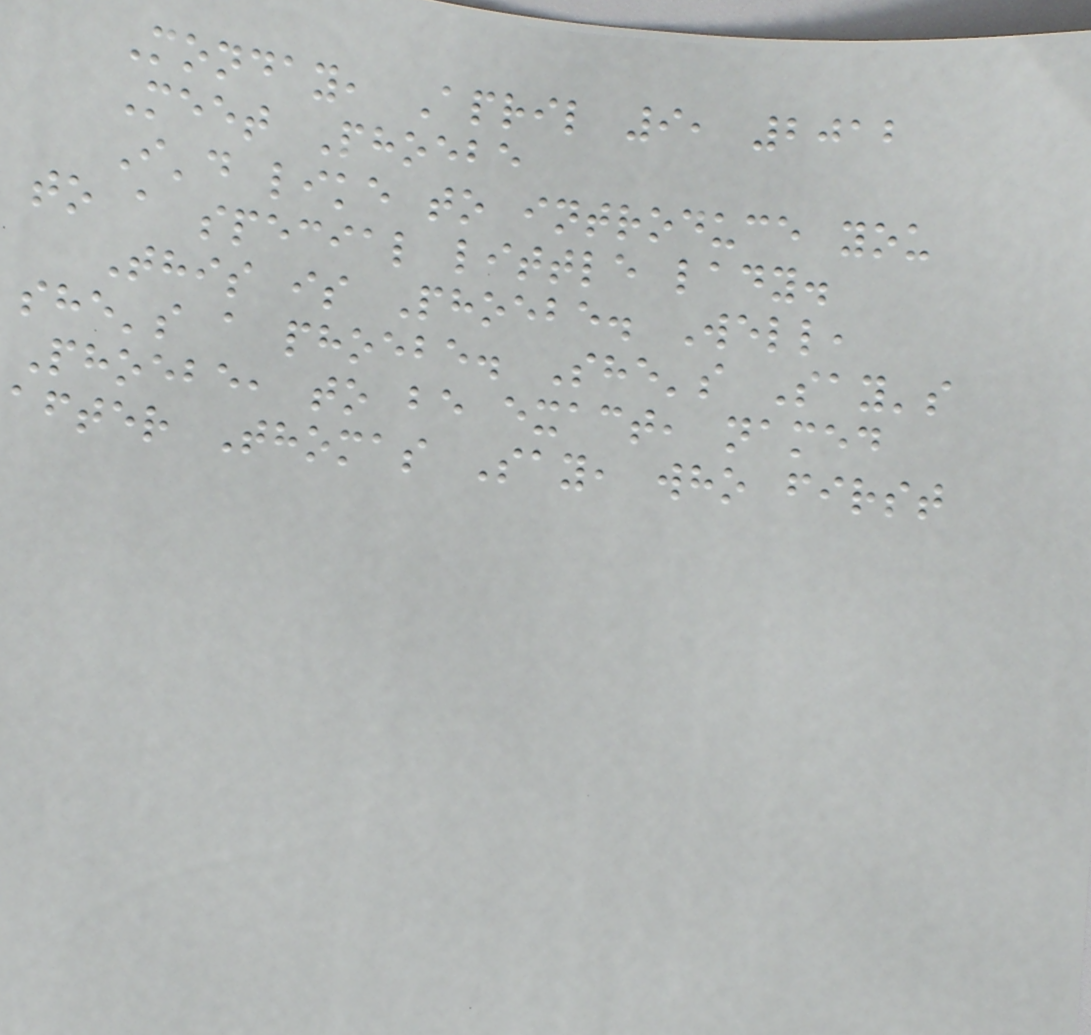Monday, April 9, 2012
Meet Phoebe
I'd like to introduce you
to a special little lady.
This is Phoebe. Well,
she's a phoebe. She's Say's
Phoebe, to be exact, named
after Thomas Say, who first
